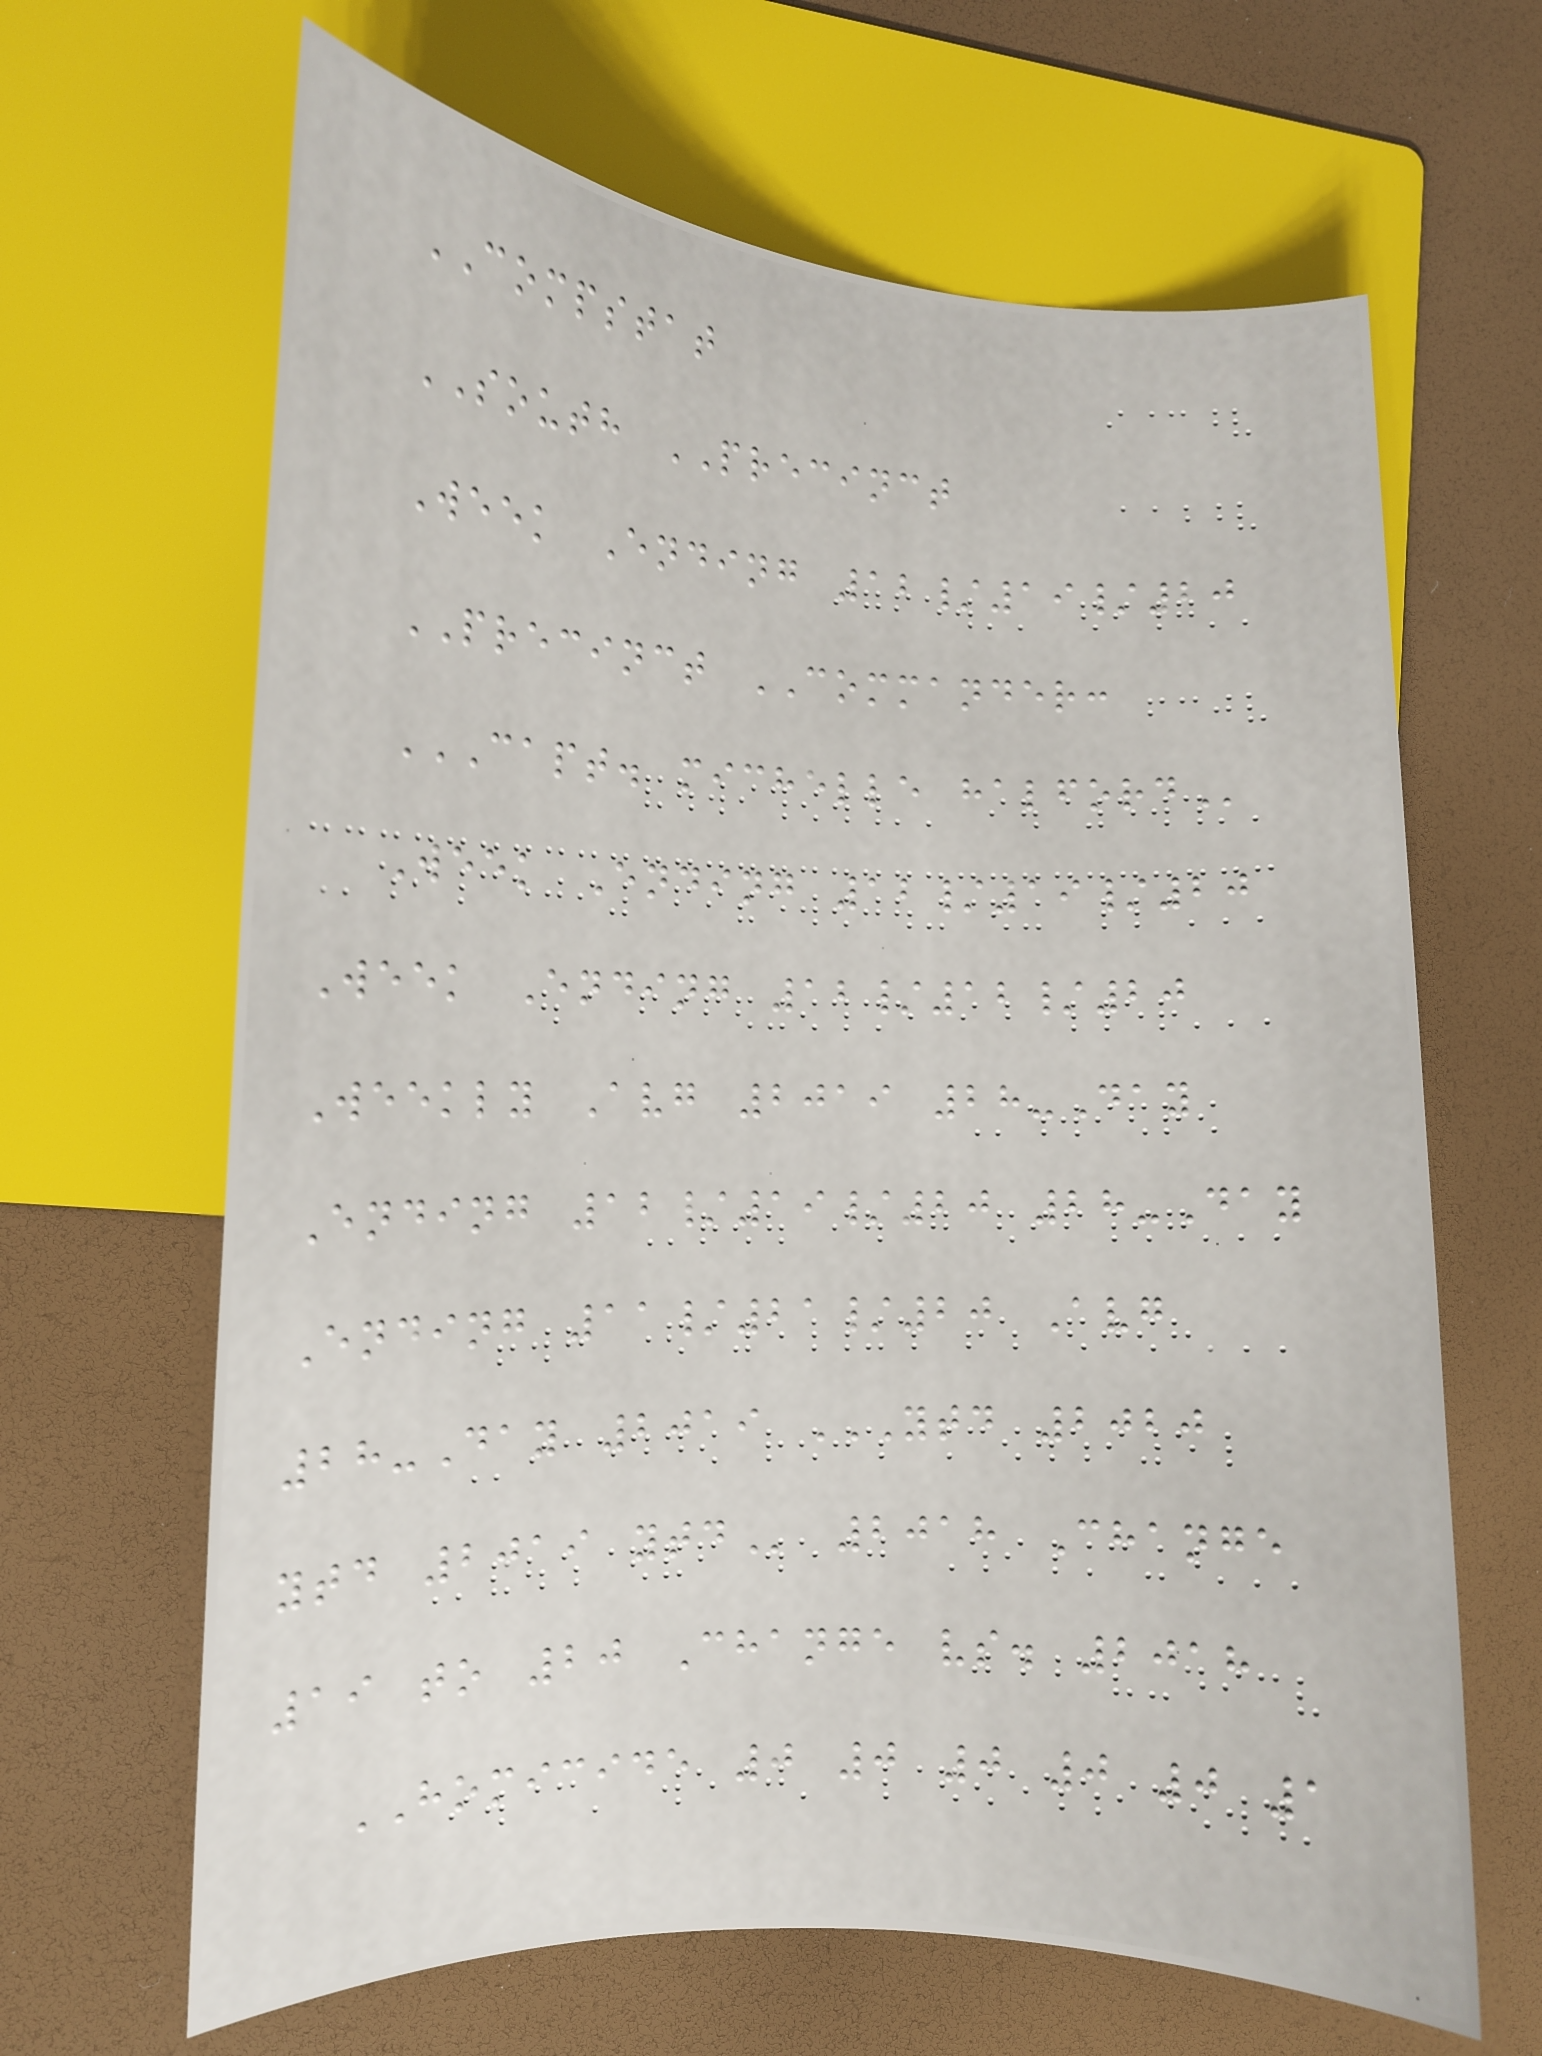COMPSTAT
SOUTH PRECINCT
Week Ending 12/19/20
PRECINCT COMMANDER:
CAPT. MICHELLE HALFORD
Week Ending 12/19/20
Week Ending 12/12/20
Weekly Avg 2019 28-Day
Ending 12/19/20 28-Day
Ending 11/21/20 Avg
28-Day 2019 YTD 2020
YTD 2019 YTD 2018 Change
19 to 20 Change vs. 2018
HOMICIDE 0 0 0 0 0 1
